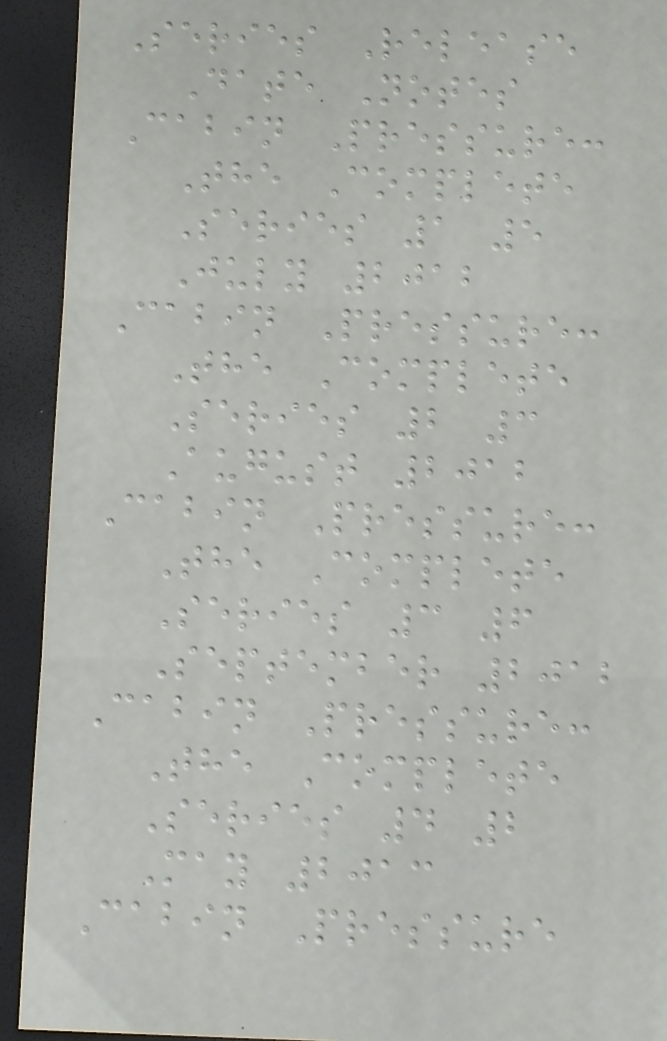Series Release
Date Notes
Cabin Pressure:
The Complete
Series 1 5
July 2012
Cabin Pressure:
The Complete
Series 2 3
August 2012
Cabin Pressure:
The Complete
Series 3 6
September 2012
Cabin Pressure:
The Complete
Series 4 2
May 2013
Cabin Pressure
